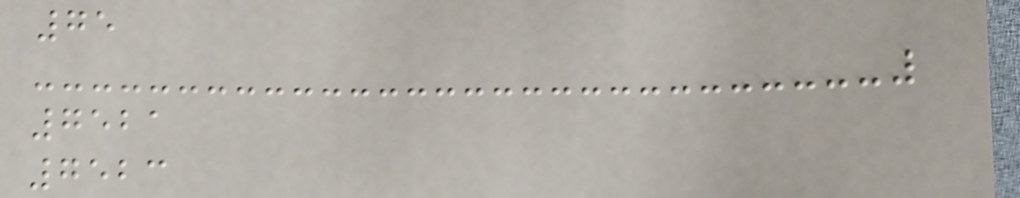75
7521
7523
